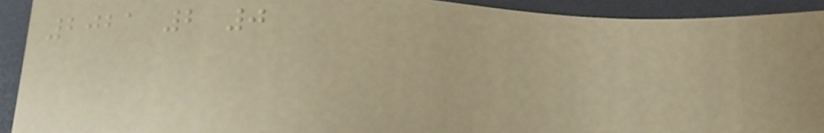2021 2 0
